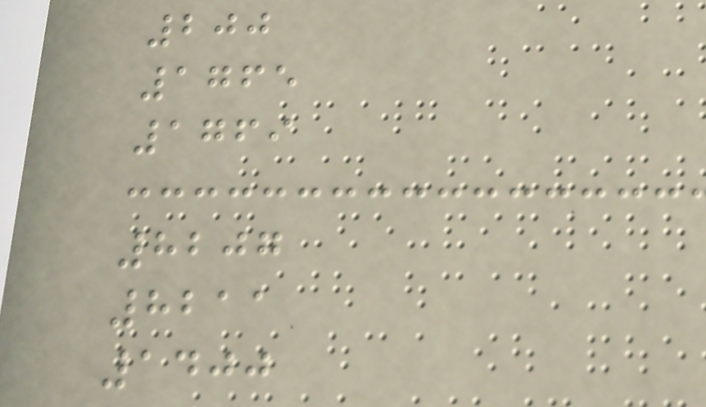200
1765
1769
8207
8211
1400
